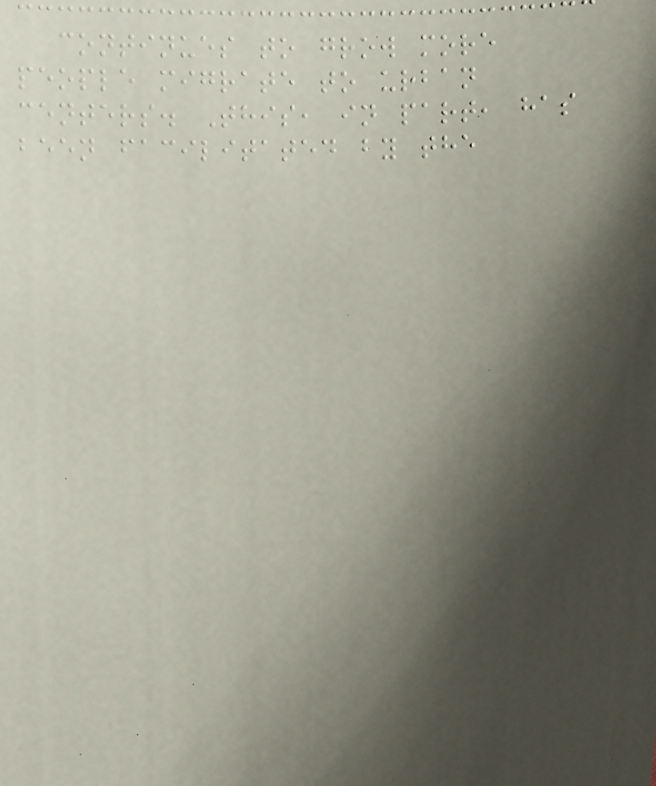continues to grow more
people migrate to urban
centers. This, in part, has
been facilitated by the
